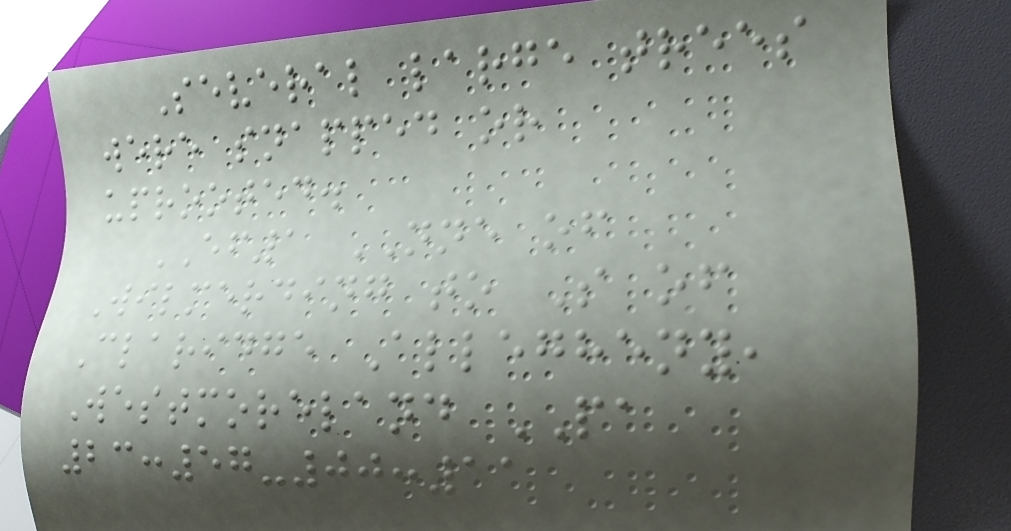Several large trees
were snapped or
uprooted.
EF1 NNE of
Wilmerding to S of
Claridge Allegheny,
Westmoreland PA
23:57-00:11
